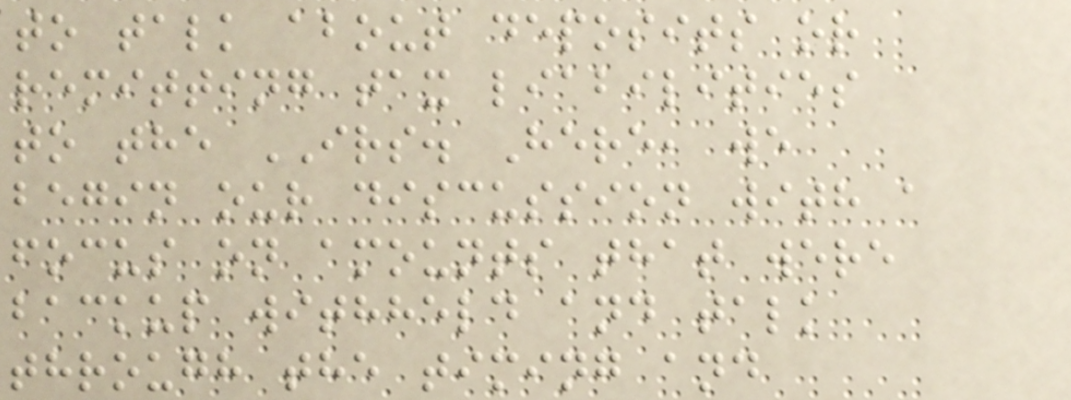to talk about deposits or
remitting tax liabilities
to the IRS. Here, we
begin our discussion with a
focus on amounts that were
backup withheld and talk
through the timing and
